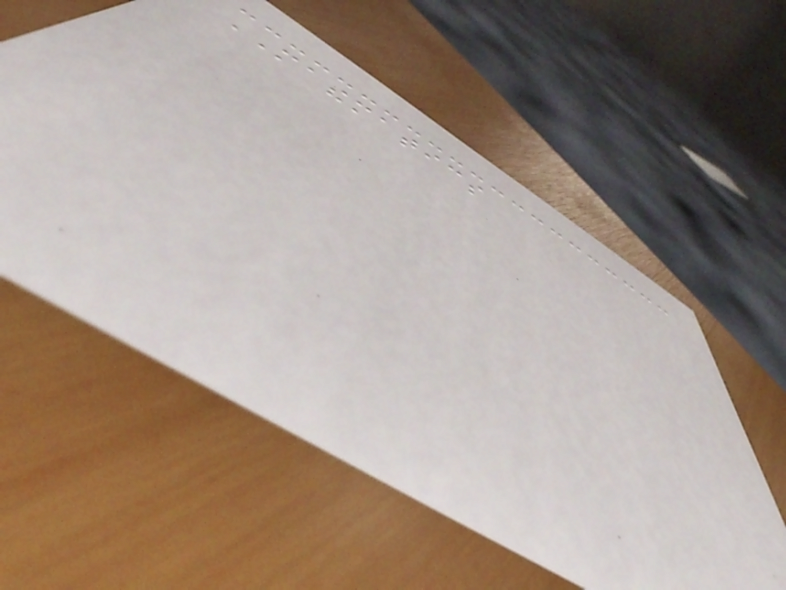MATHEMATICS
